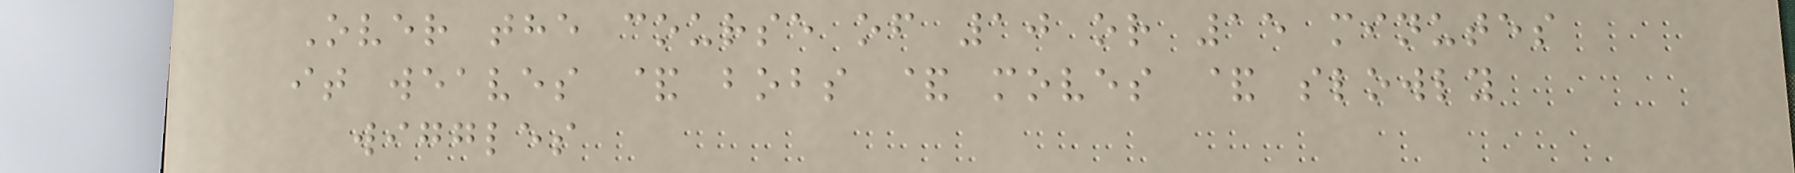Over the course of 10 or 15 minutes
it weaves & bobs & moves & slowly
wiggles
